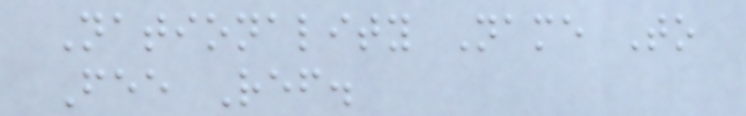Nationality Name To
Fee Ref.
